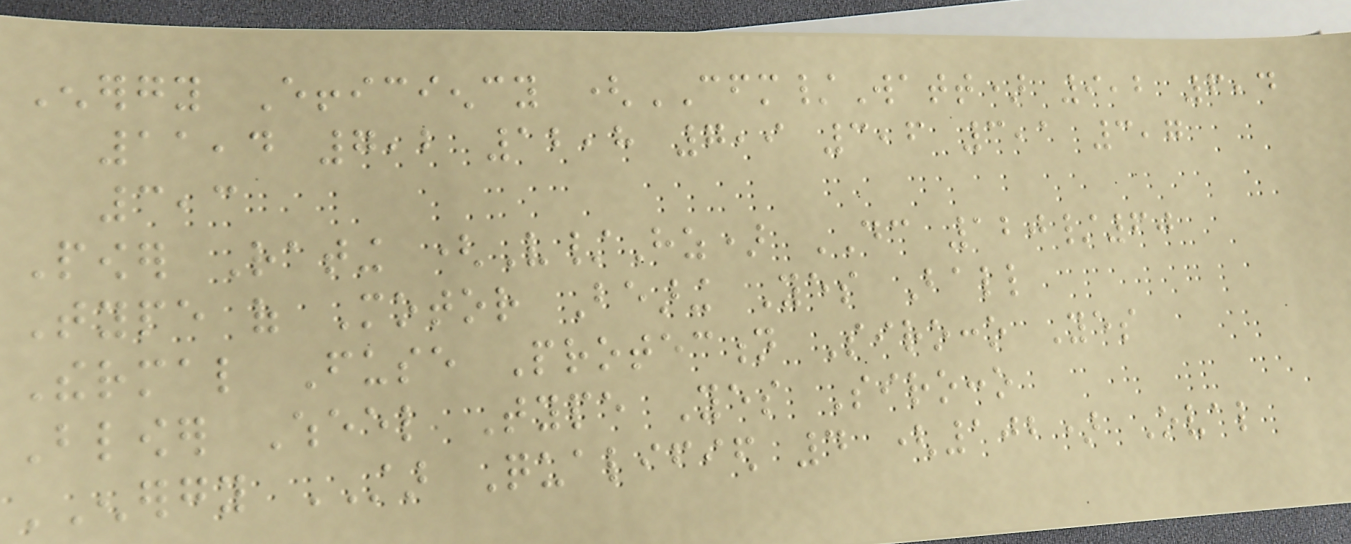Energy Efficiency (CFM/Watt) 9,2 6,4
11,4 7,2 12,8 7,9 3,6 3,1 3,7
3,3
Power Rating (V/Hz) DC 120/60
Type of Motor Bearing Yes Ball
Thermal Fuse Protection Sirocco Yes
Blower Wheel Type Yes Sirocco
ENERGY STAR Qualified 4 (102) Oval
